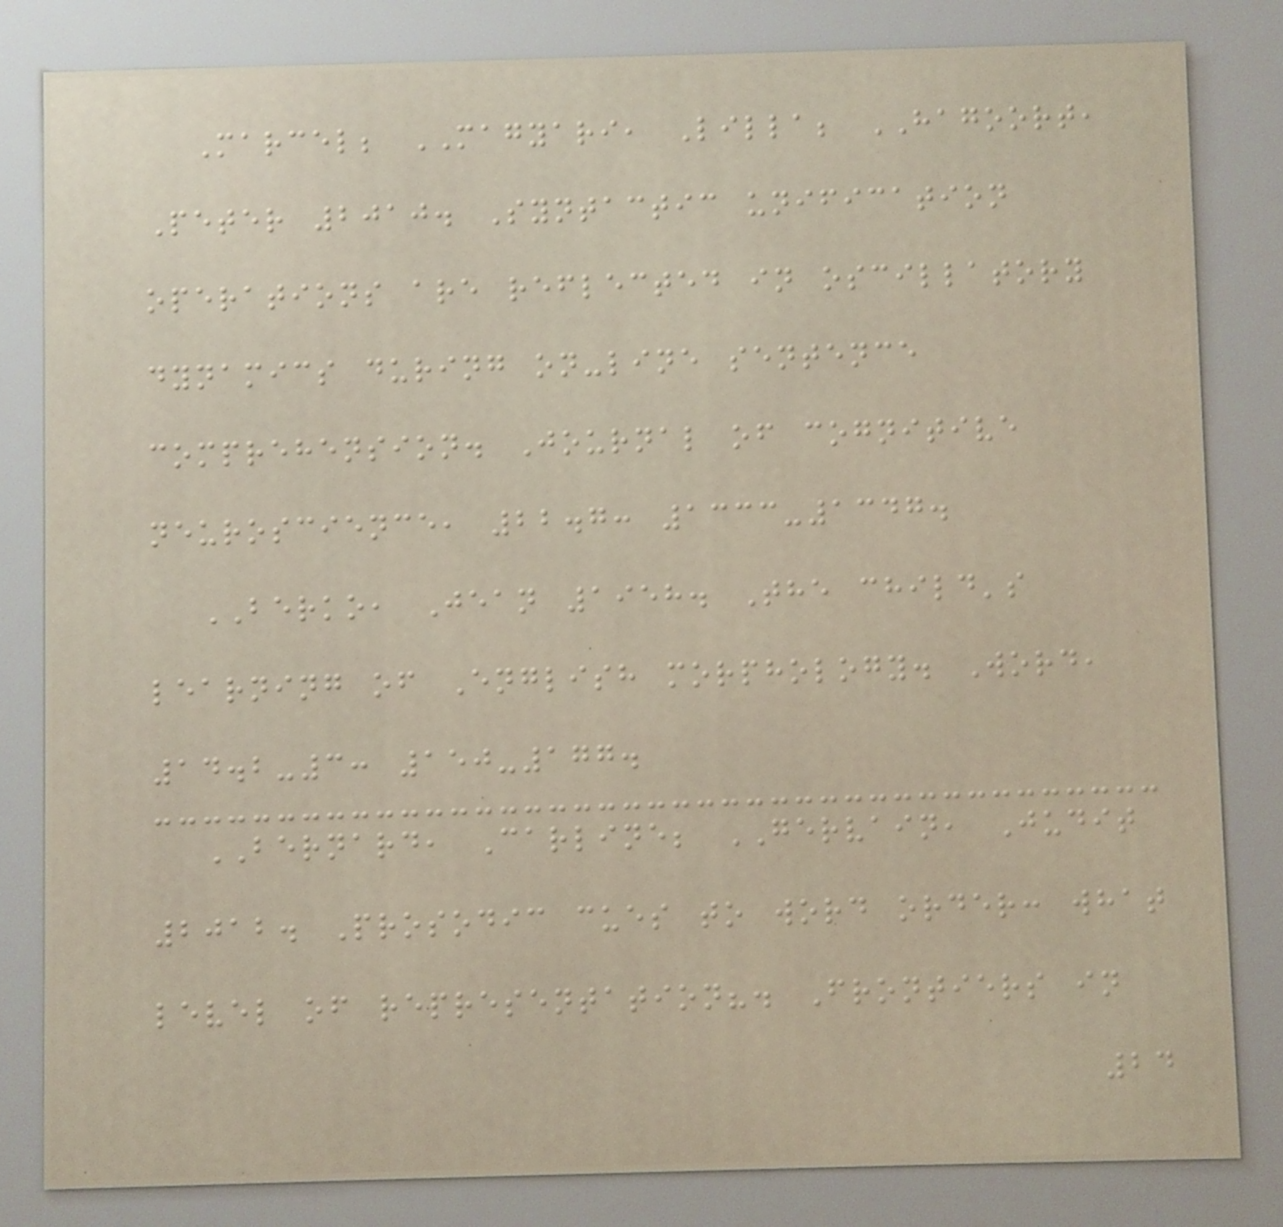Marcel; MAGYARI, Lilla; HAGOORT,
Peter 2010. Syntactic unification
operations are reflected in oscillatory
dynamics during on-line sentence
comprehension. Journal of cognitive
neuroscience, 22.7: 1333-1347.
BERKO, Jean 1958. The child's
learning of English morphology. Word,
14.2-3: 150-177.
BERNARD, Carline; GERVAIN, Judit
2012. Prosodic cues to word order: what
level of representation?. Frontiers in
24
